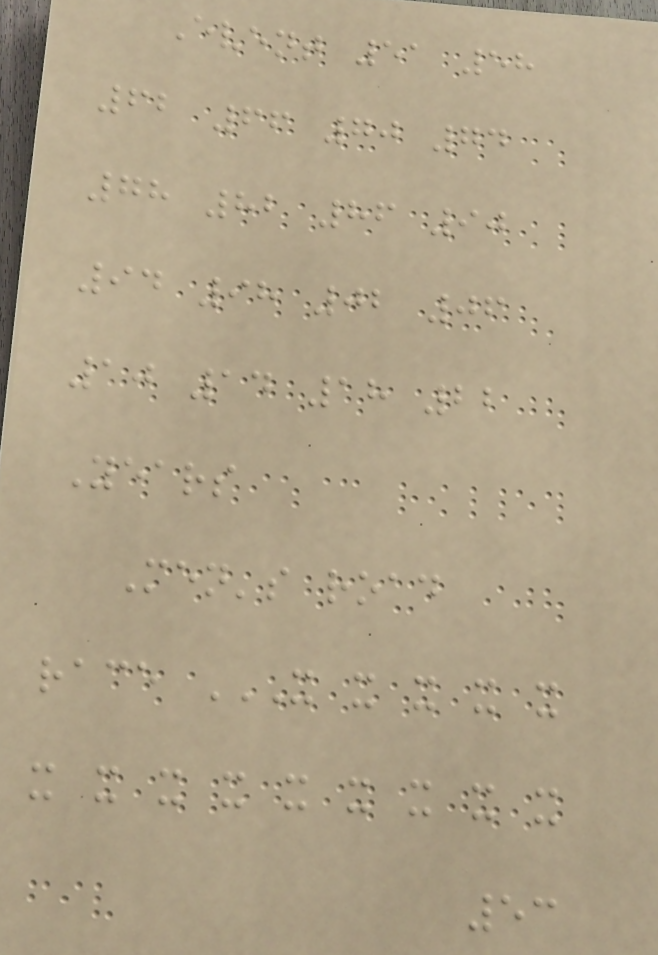Event 51 58
62 66 70 74
78 82 86 90
94 98 02 06
10 14 18 22
Years
Men's road
race X X X X X
X X X X X X X X X
53
